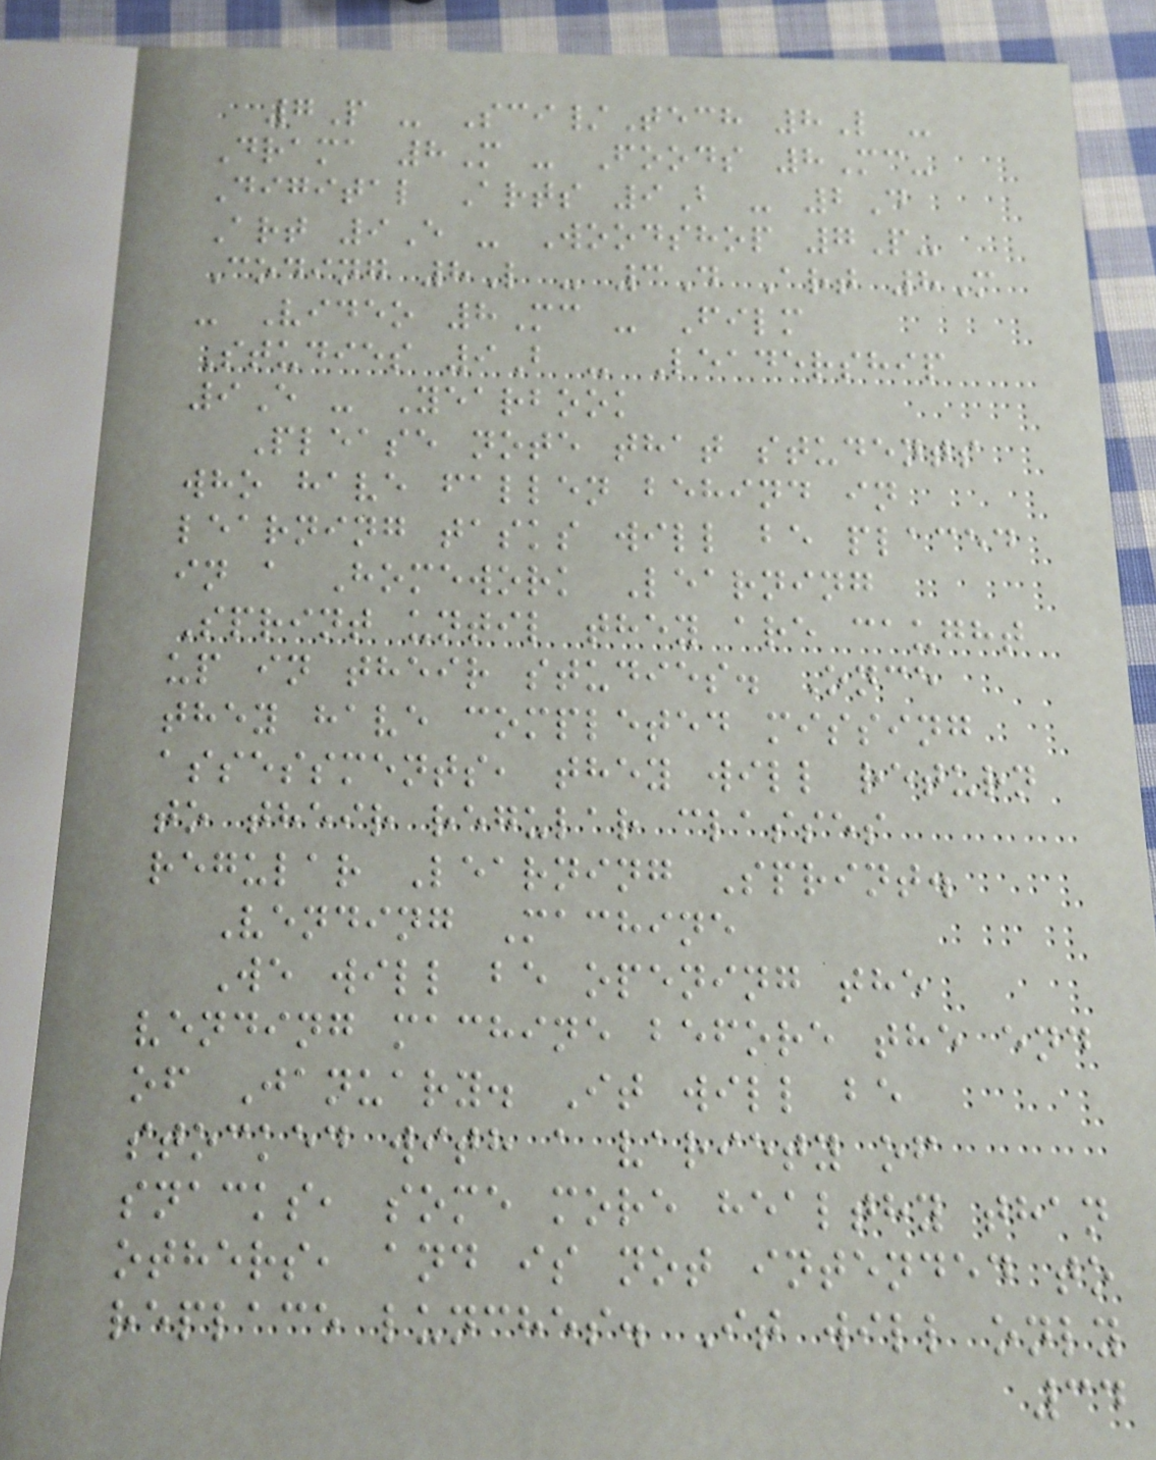7P - Sci/Tech 8L -
Drama 8M - Foods 8Mc-
Digital Arts 9B - 2D
Art 9E - Woodshop 7P-
Coding 8L - 3D Art 8M
- Video 8Mc - Film
Studies 9B - Leadership
9E - Yearbook
Please note that students
who have fallen behind in
learning tasks will be placed
in a Homework Learning
Sprint until they are caught
up in their studies. Once
they have completed missing
assessments, they will return
to their regular classes
regular Learning Sprint.
Vending Machine
We will be opening the
vending machine before the end
of January. It will be
stocked with a variety of
snacks, some more healthy than
others, and is not intended to
replace lunches. It will only
34
